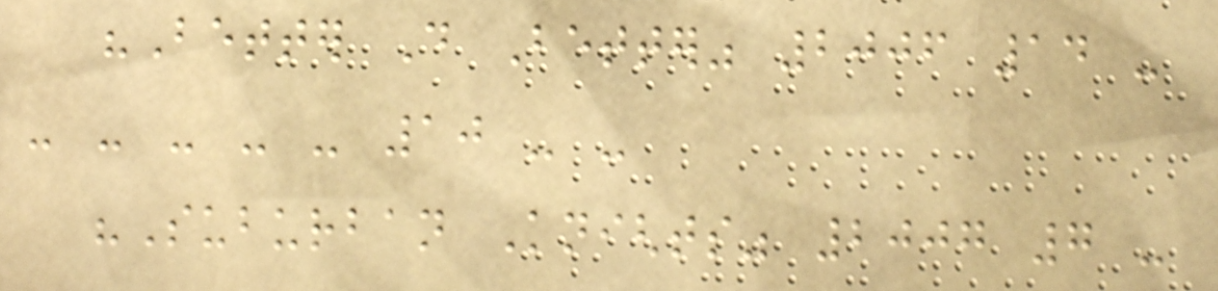"Better Do Better" 2006 14 -
- - - - - 10 - -
"Suburban Knights" 2007 7 -
